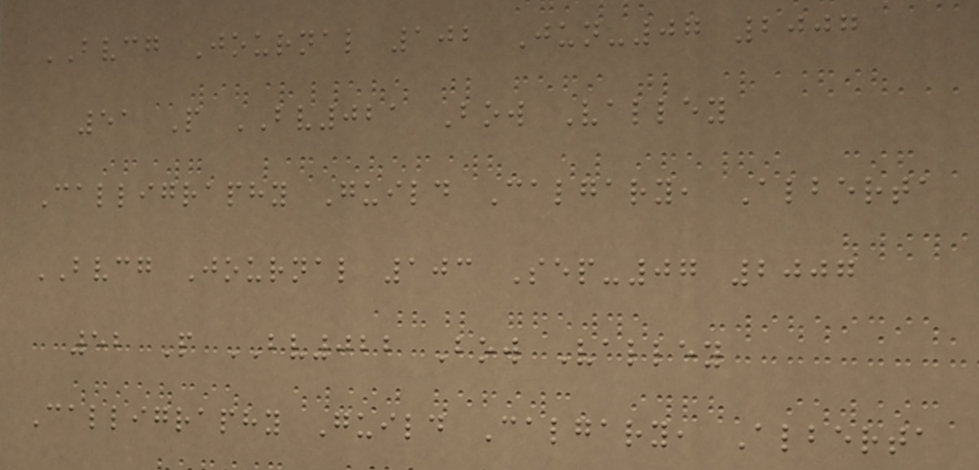BVCG Journal 102 Jun-07 2007
51 P BV021 Bow Valley
Calligraphy Guild Calgary, Alberta
BVCG Journal 103 Sep-07 2007
52 P BV022 Bow Valley
Calligraphy Guild Calgary, Alberta
